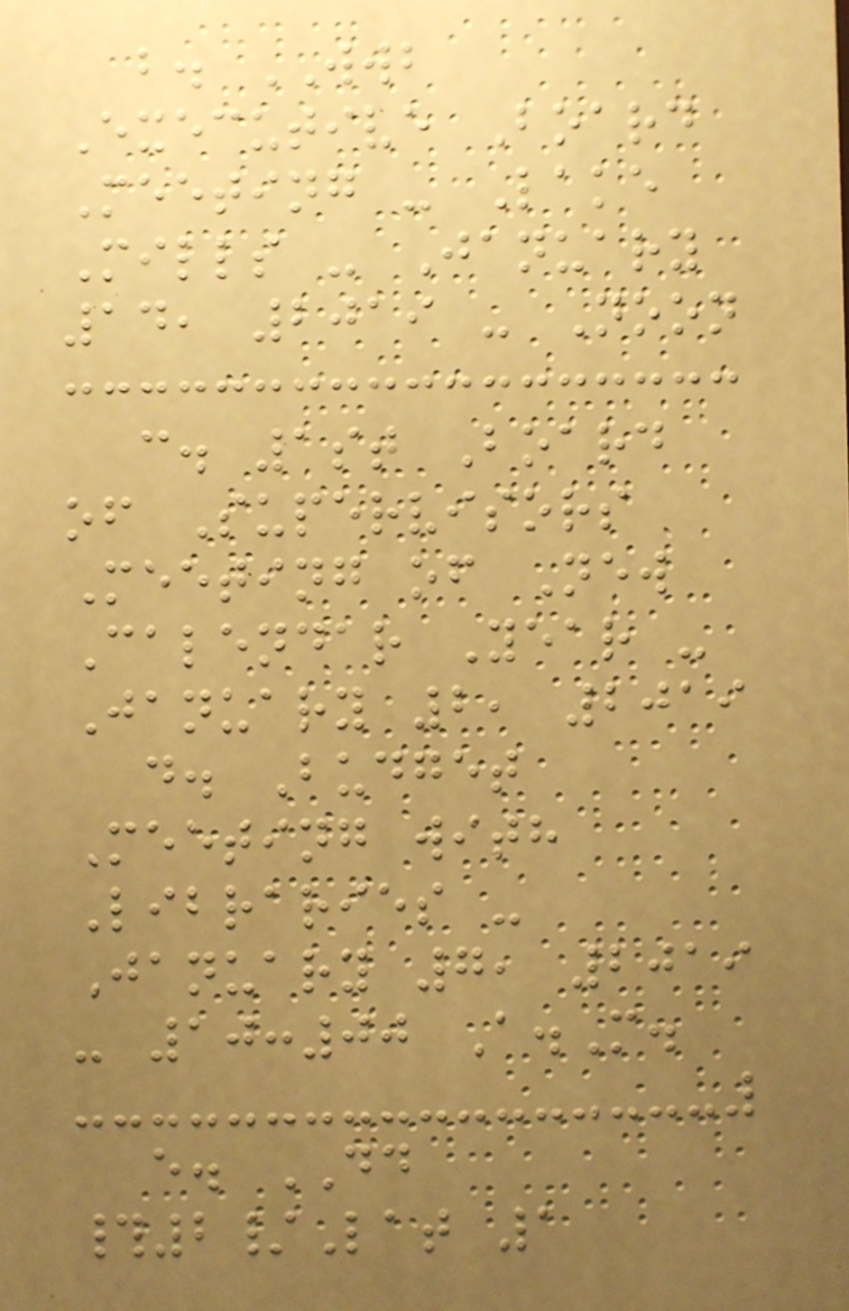b. WWB
Executive Board
Meeting - Lake
Mills - January
14, 2019 - Noon
c. 1st Board
of Supervisors
Meeting of New
Calendar Year -
January 2, 2019
d. Budget
Meeting with
Libraries -
January 7, 2019
- 10:00 A.M.
e. DD
#2/Lat 1
